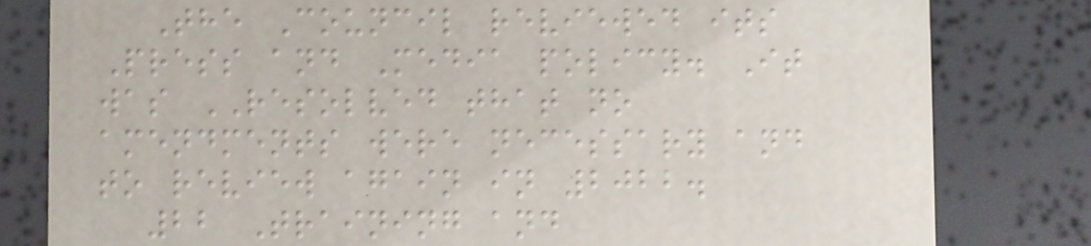The Council reviewed its
Press and Media policy. It
was RESOLVED that no
amendments were necessary and
to review again in 2022.
22 Training and
